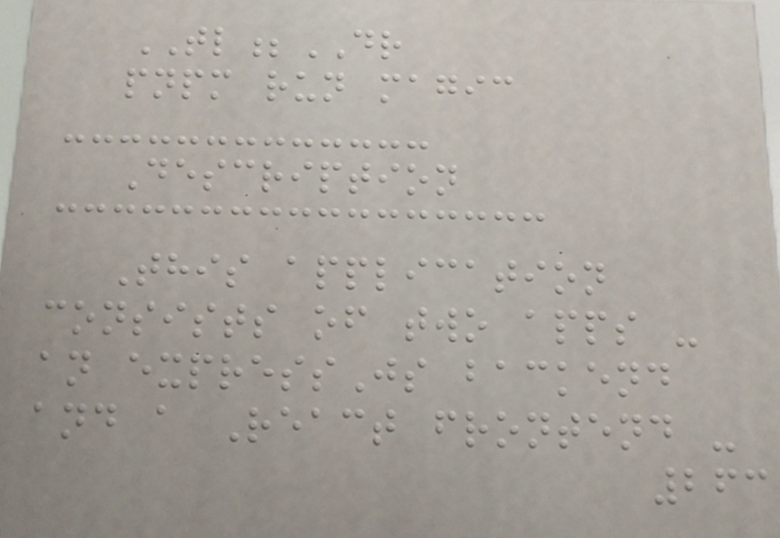TL;DR
pnpm run magic
Description
This application
consists of two apps -
an expressJs backend
and a React frontend -
263
